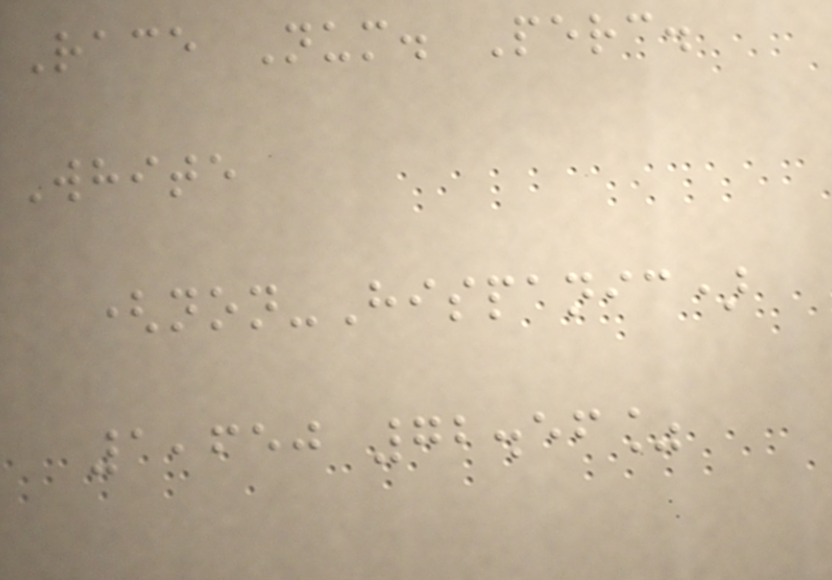Race Num. Perc.
White
(non-Hispanic)
1,650 72.56%
